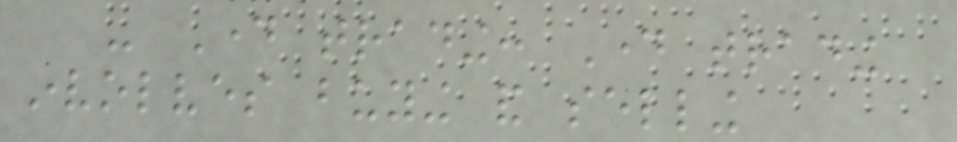- Day trading: Day trading
involves buying and selling
